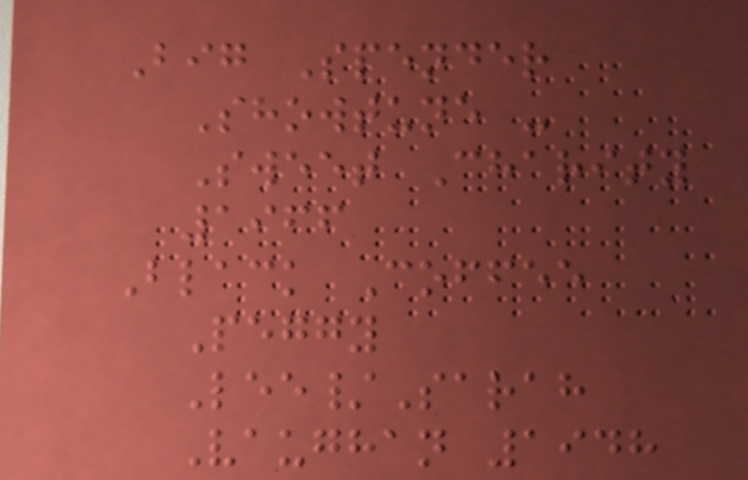Big Spender
Showtune -
Sweet Charity
1966
Black Coffee
Peggy
Lee/Sarah
Vaughan 1948
